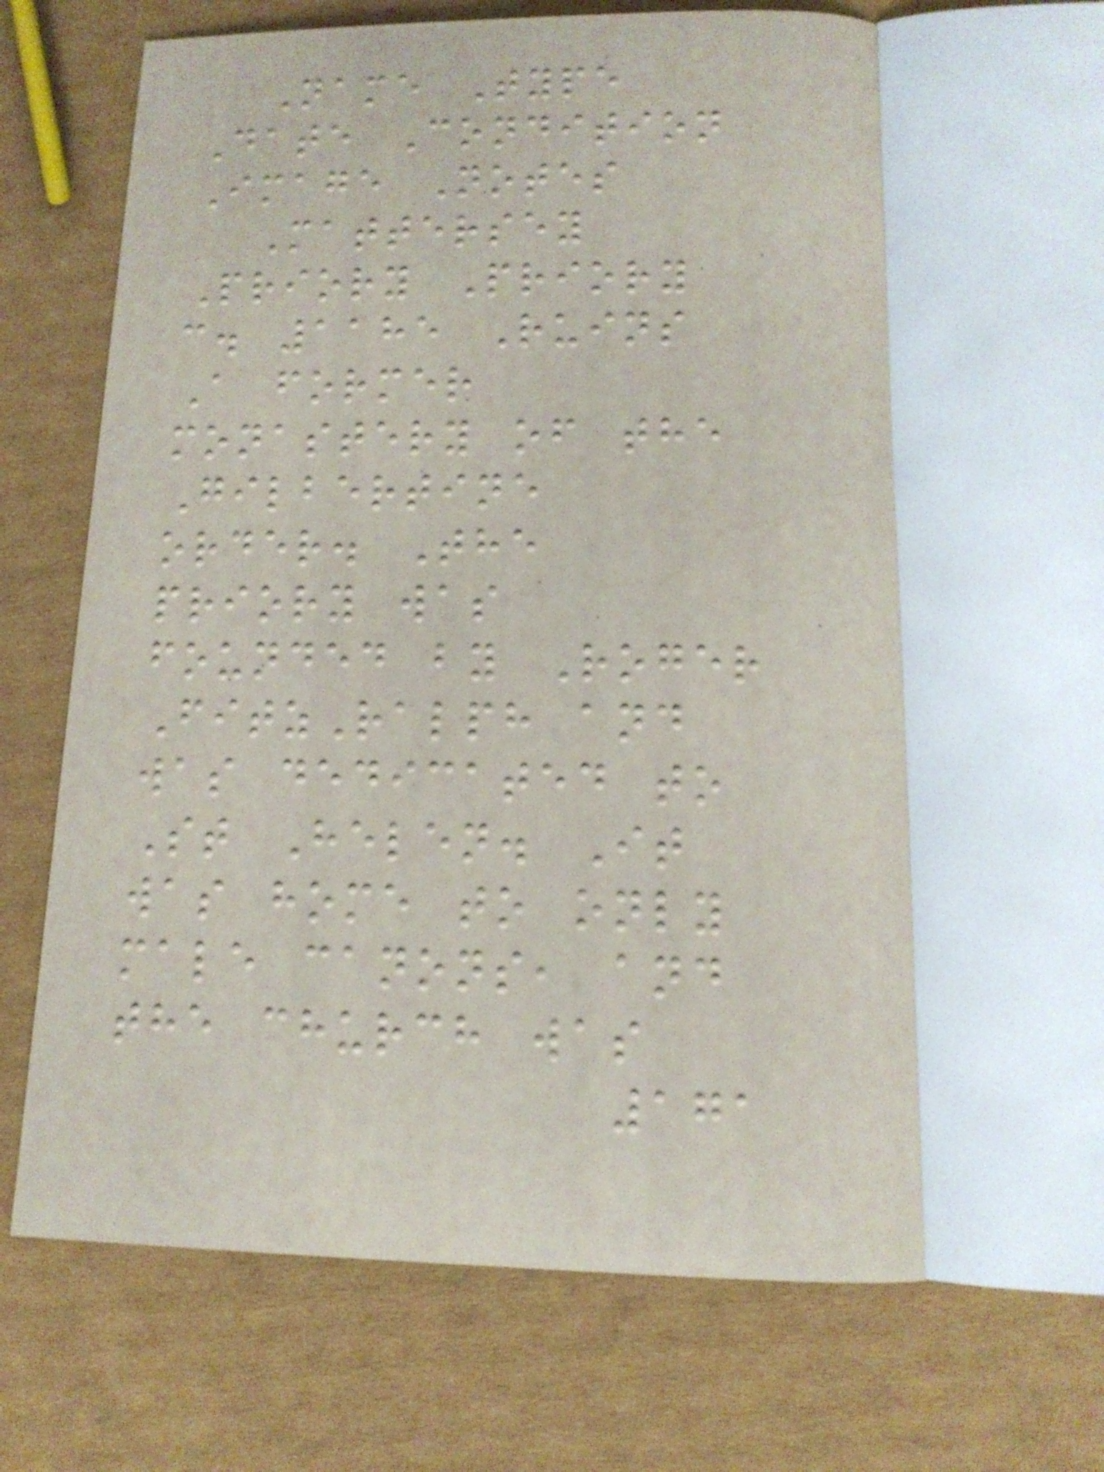Name Type
Date Condition
Image Notes
Mattersey
Priory Priory
c. 1185 Ruins
A former
monastery of the
Gilbertine
order. The
priory was
founded by Roger
FitzRalph and
was dedicated to
St Helen. It
was home to only
male canons, and
the church was
171
